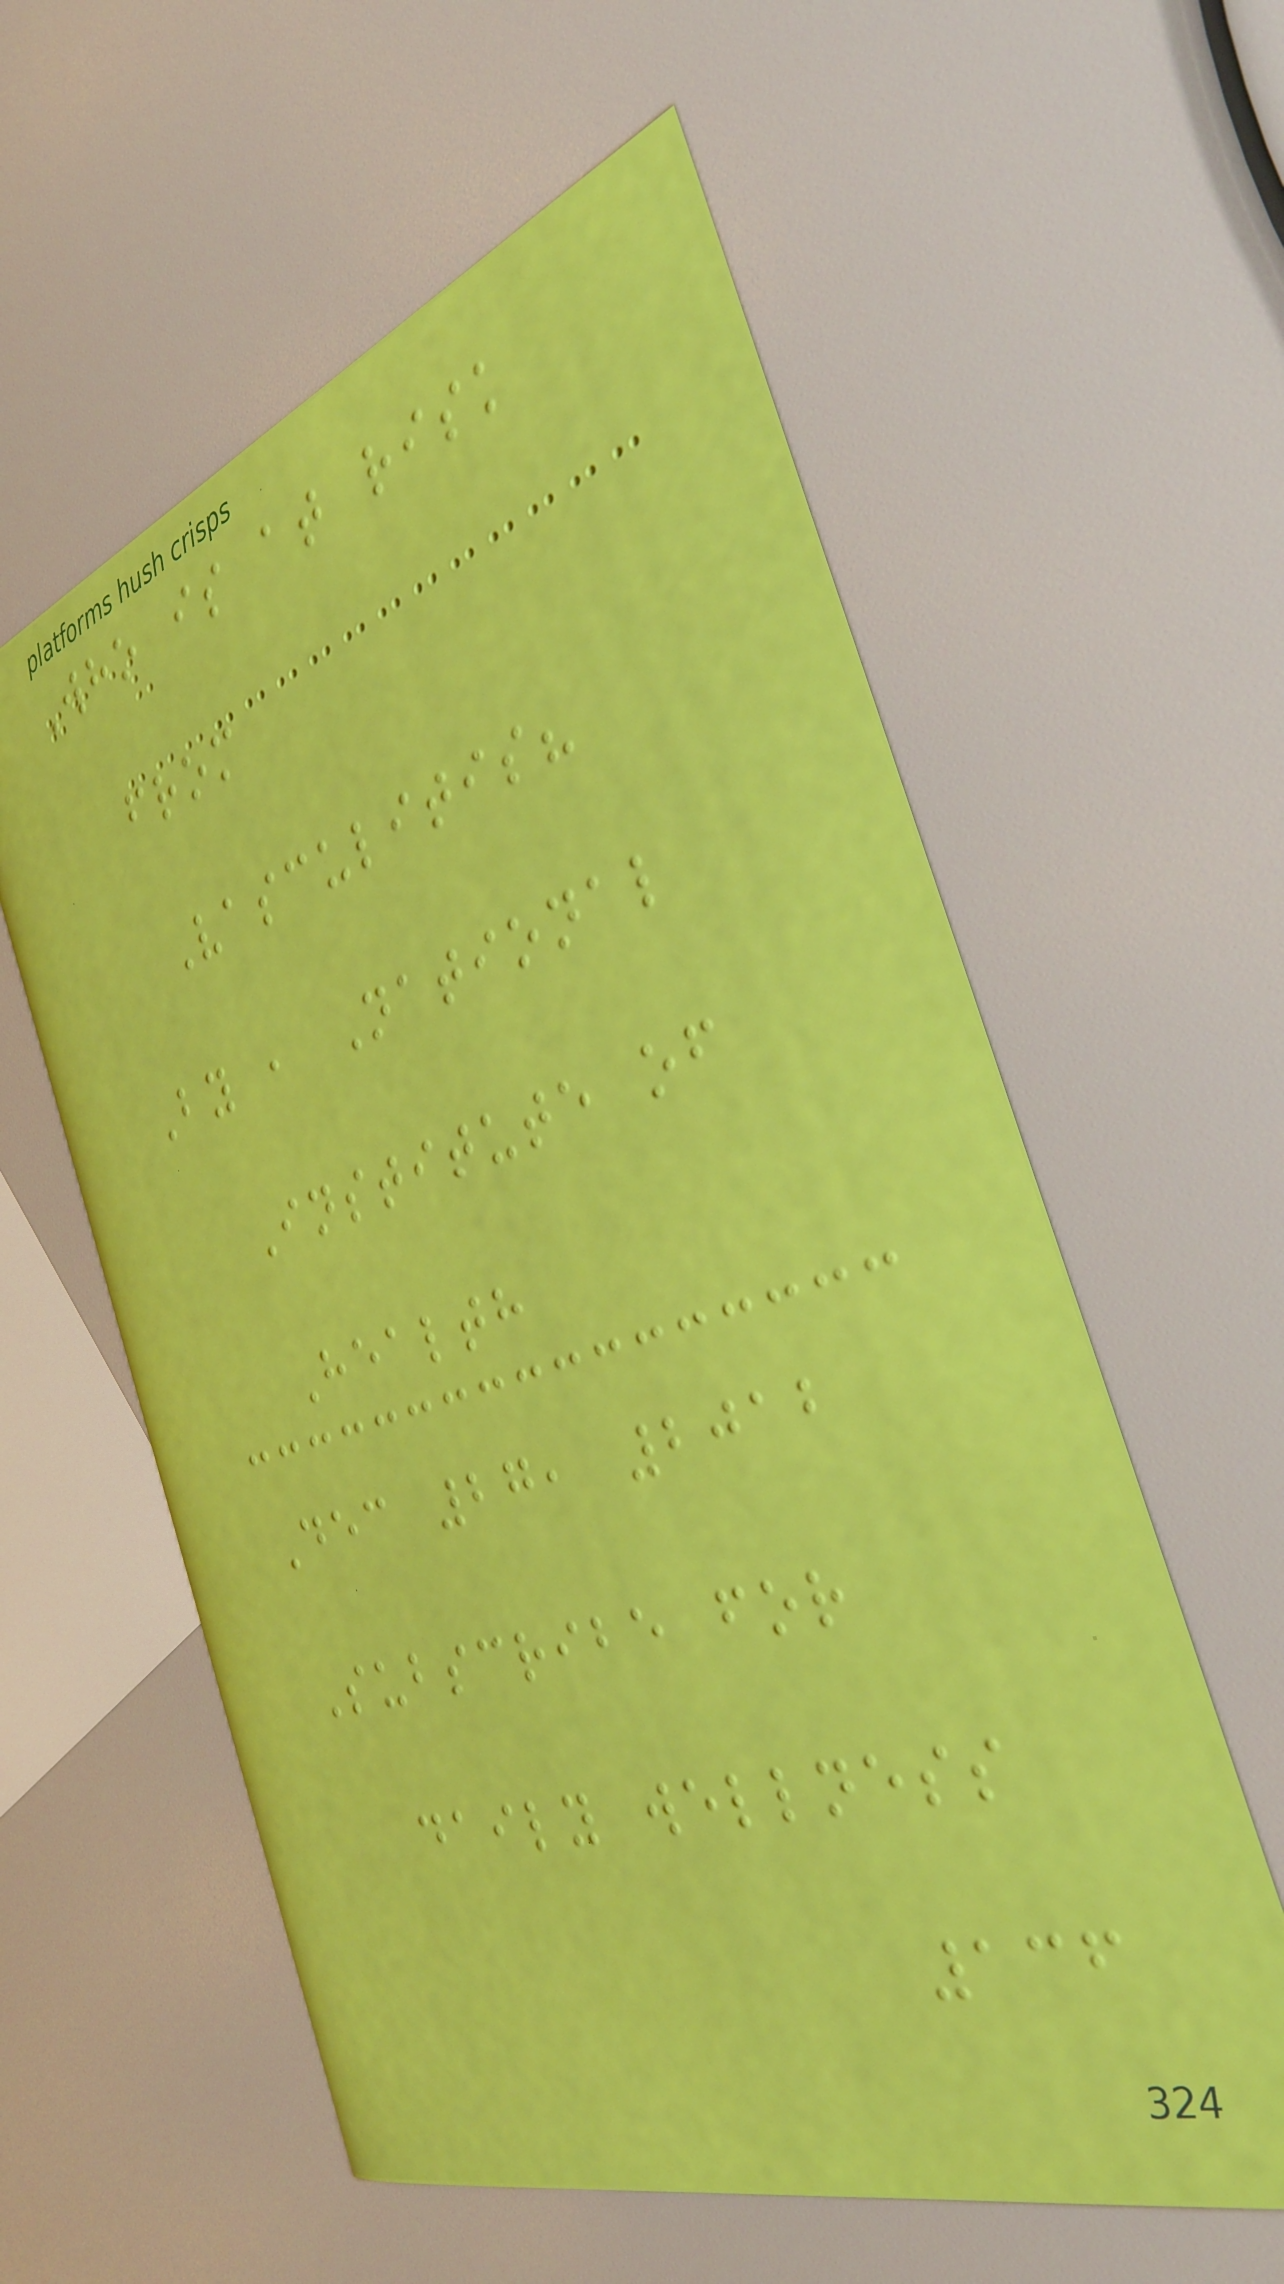Who is at risk
from
Vasculitis?
By , National
Institute of
Health
Dec 27, 2012
Subscribe for
daily wellness
136
